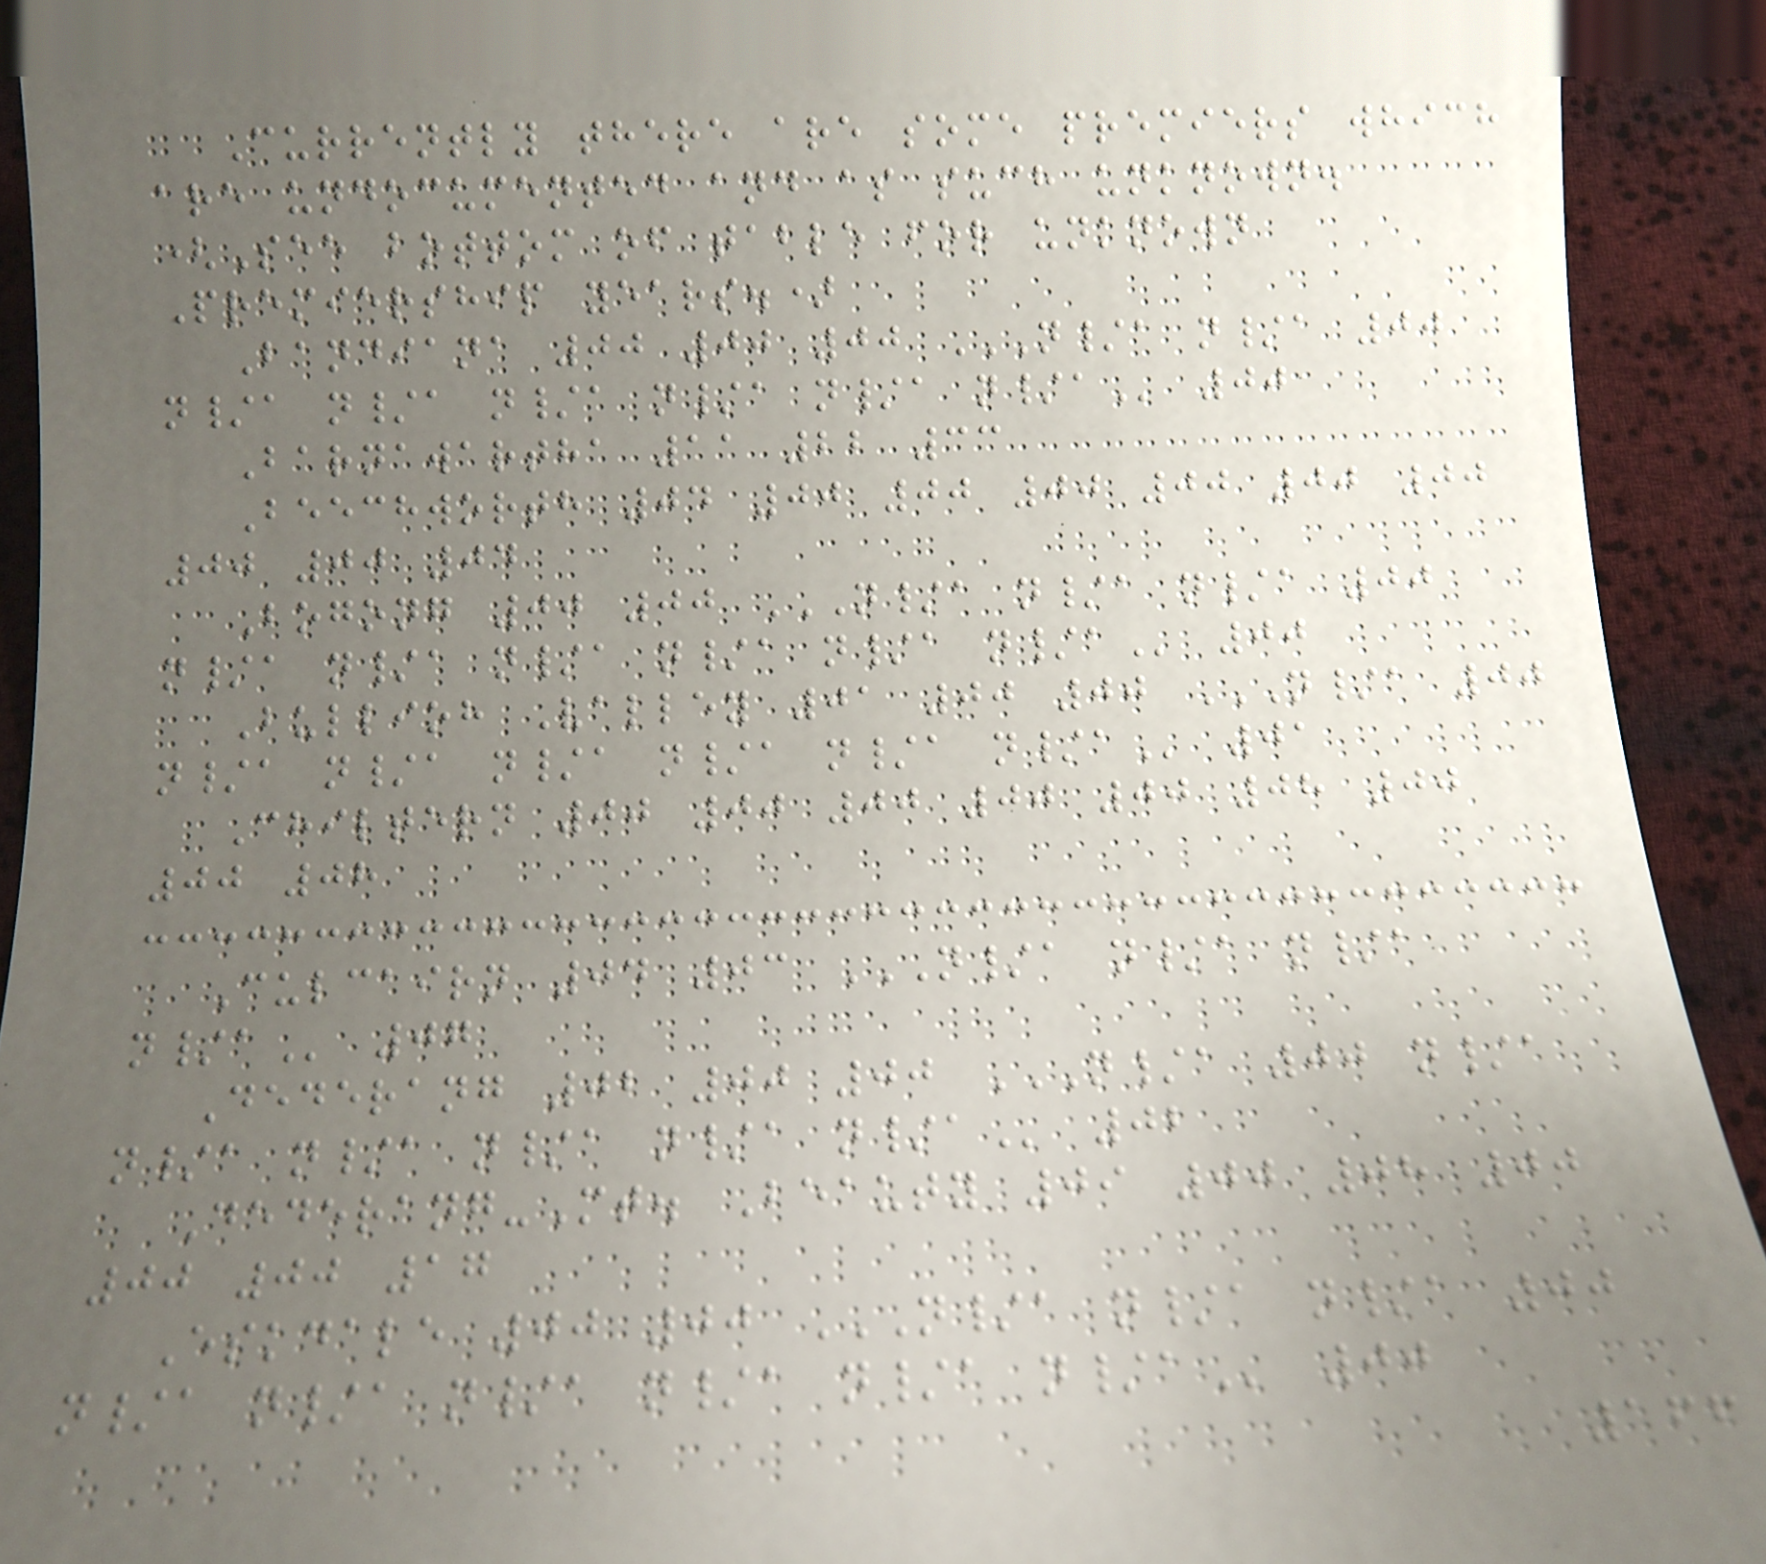Currently there are some premiers which
are undocumented and as such unknown.
(See bottom of table for unknown
Premiership years.)
Bandiana 00 00 00 N/A N/A 00
N/A N/A N/A N/A N/A N/A 00
Barnawartha 11 22 33
Beechworth 04 00 00 00 00 00 00
00 00 04
Bogong 00 00 N/A N/A N/A 00
N/A N/A N/A N/A N/A N/A 00
Bullioh Valley 01 00 00 N/A 00
N/A N/A N/A N/A N/A N/A 01
Chiltern 00 00 00 00 00 08 00
00 08
Culcairn 04 03 N/A N/A N/A
N/A 07
Dederang 02 00 00 N/A 00 N/A
N/A N/A N/A N/A N/A 02
Dederang-Mt. Beauty 09 00 08 00
00 00 17
Eskdale 00 00 N/A N/A N/A 00
N/A N/A N/A N/A N/A N/A 00
166
